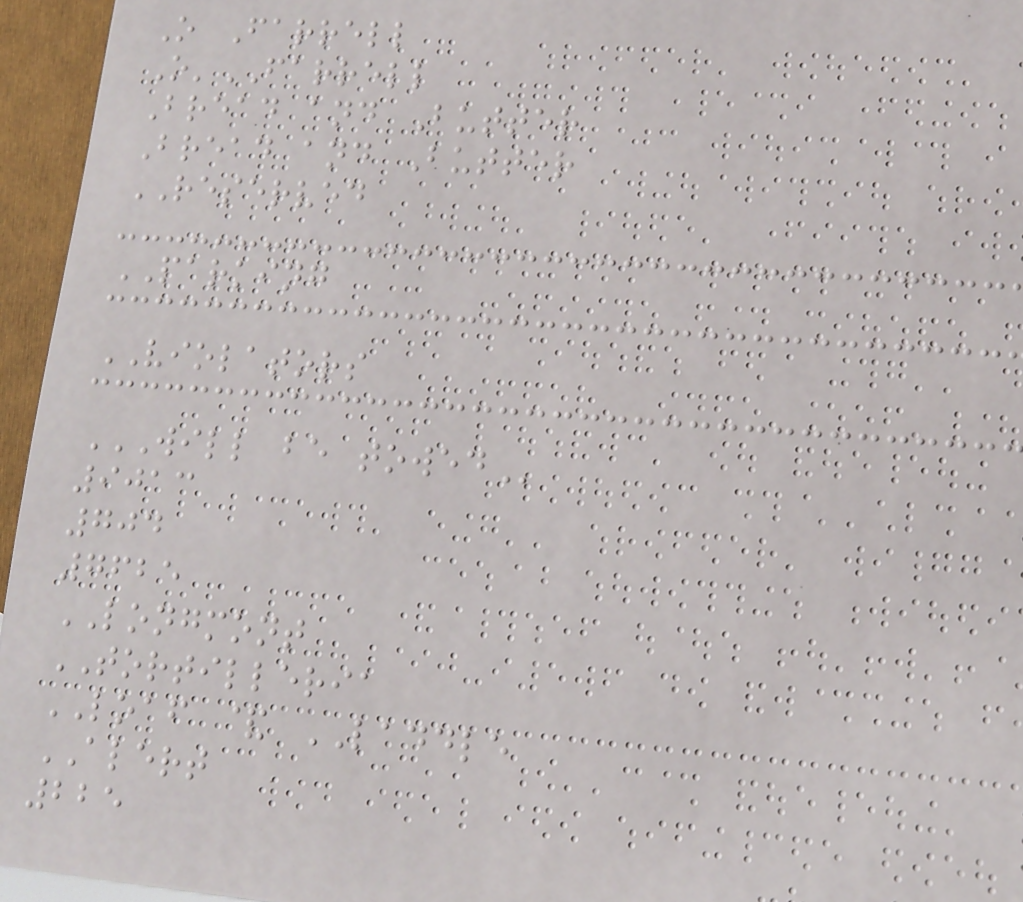O Farrell
O'FARRELL
Bread and Butter
Bread and Butter
RESERVED
PARKING
VIOLATORS
WILL BE TOWED
9013
704
7625
LONGMONT
TORTILLERIA
LOAF & LADDLE
ALERT
225
